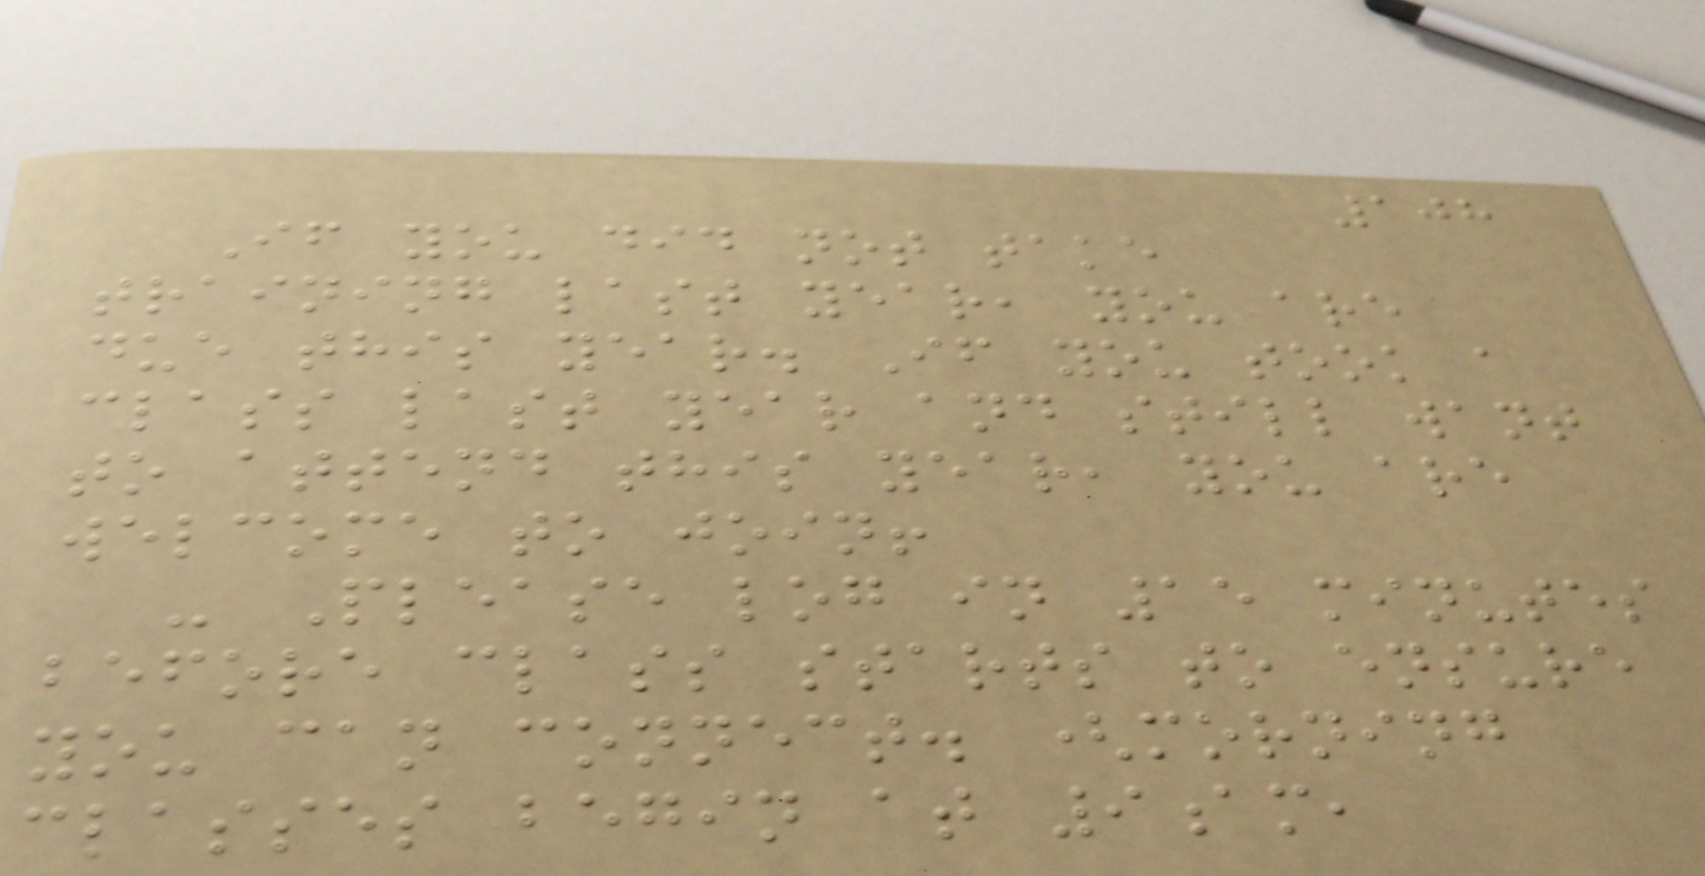108
If you did not take
training last year, you are
due this year. If you took a
class last year and still want
to attend this year, you are
welcome to join!
- Please log in 15 minutes
before class starts to ensure
you can connect. (morning
classes begin at 9am,
